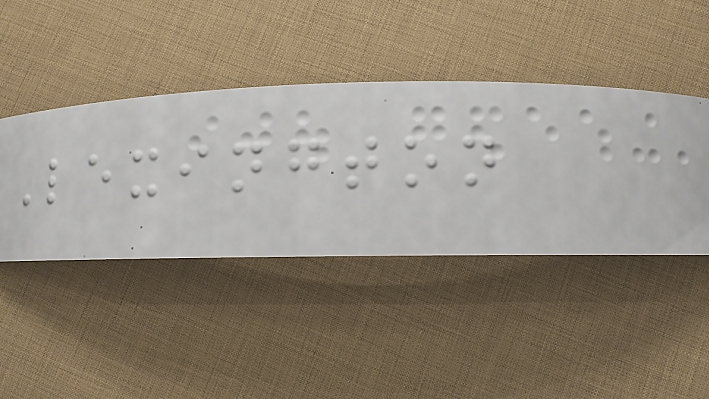Lexington
